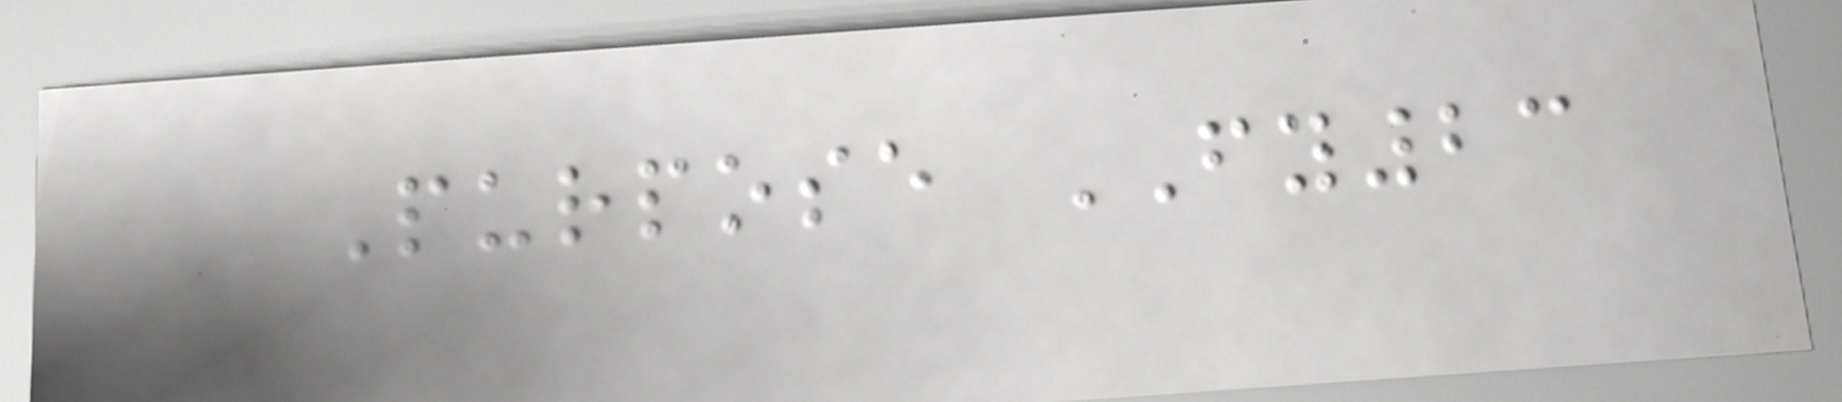Purpose FY23
